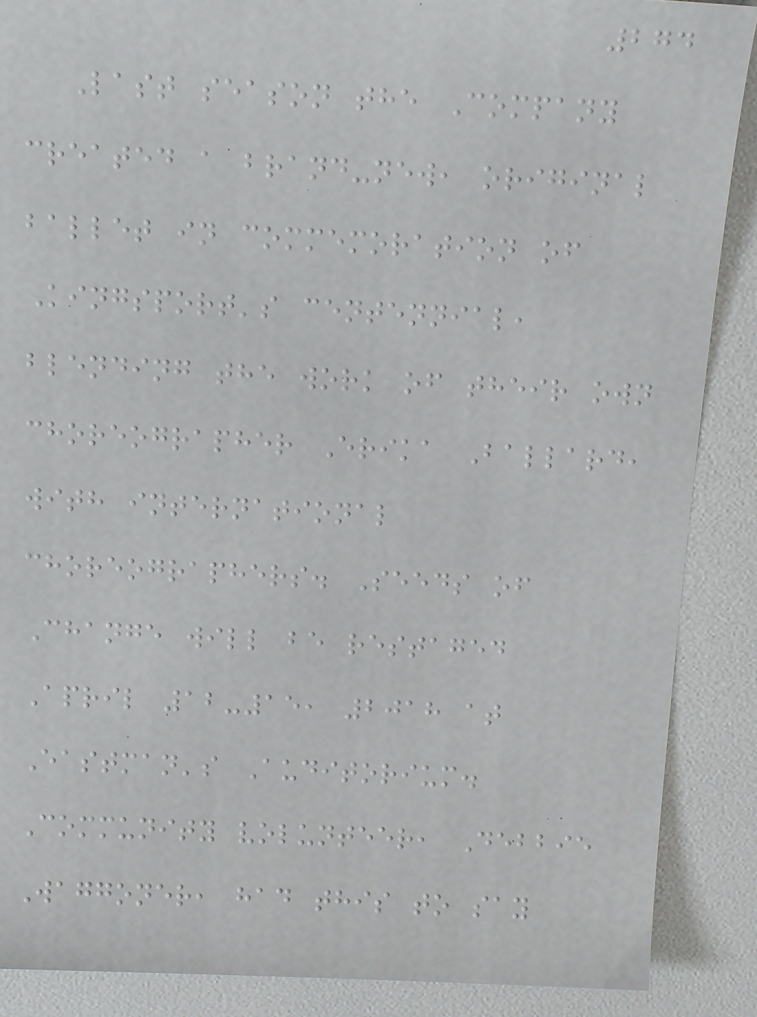274
Last season the Company
created a brand-new, original
ballet in commemoration of
Kingsport's centennial,
blending the work of their own
choreographer Erika Ballard,
with international
choreographers. Seeds of
Change will be restaged
April 12-15, 2018 at
Eastman's Auditorium.
Community volunteer, Debbie
Waggoner, had this to say
